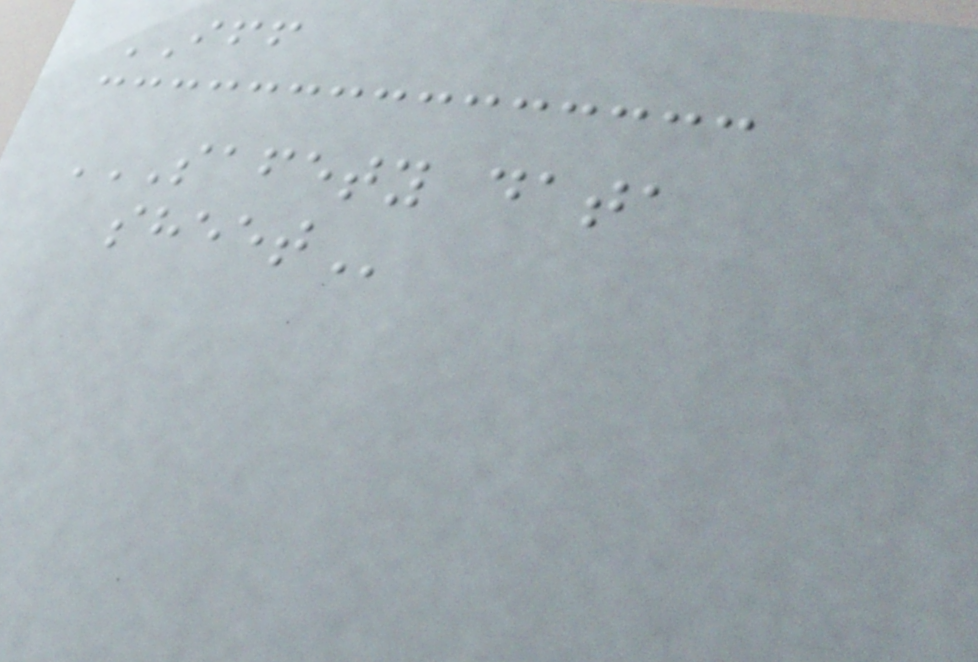IFF
SAFETY DATA
SHEET
